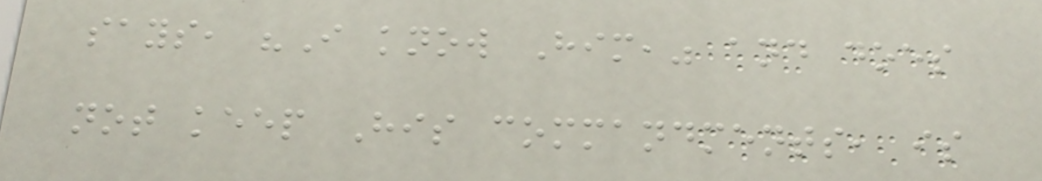says, "I know Him," and does
not keep His commandments, is
